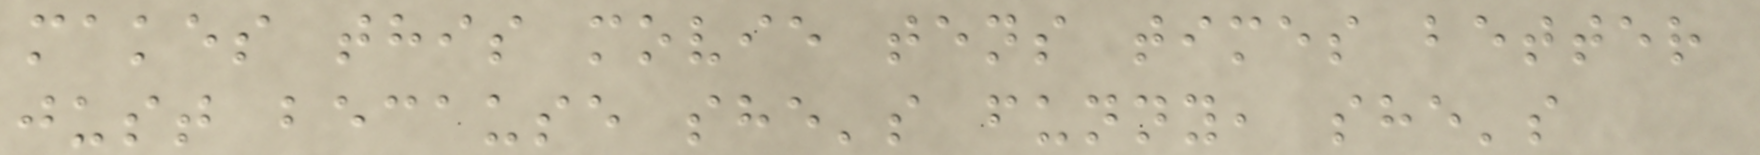makes this movie tens times better
just because she's funny, she's
